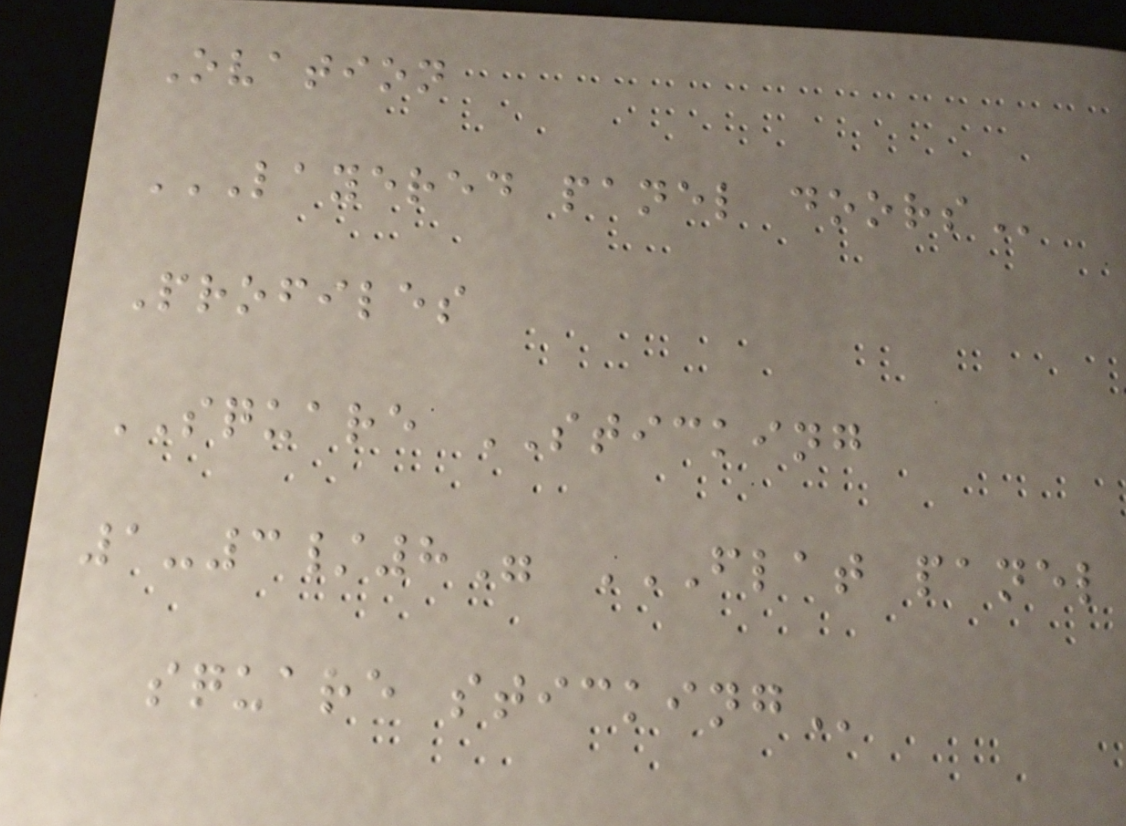Ovation
LAYERED PANEL DOORS
Profiles
SQUARE STICKING
1-3/8" FLAT PANEL
SQUARE STICKING
